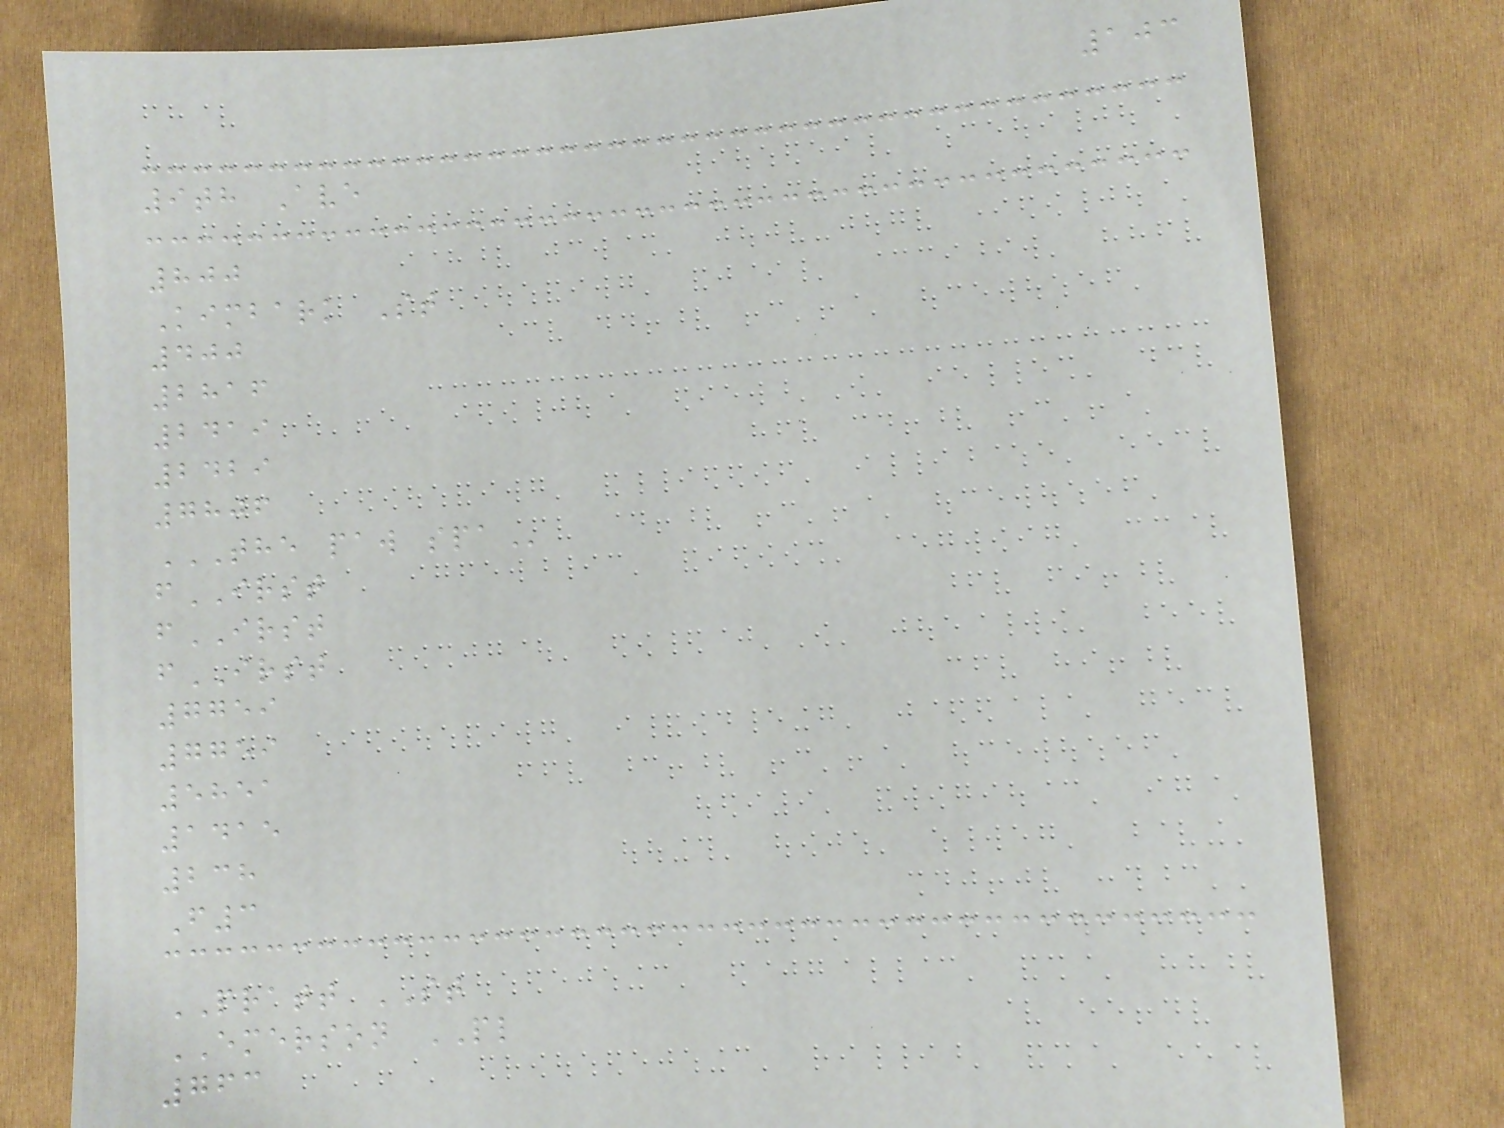103
9th Ave
800
Kimbark St
400
2816
2419
2429
7806
THE PAW SPA
fIRST
fIRST
fIRST
7759
7759
5851
1415
238
F3
PRATT ST
EMERSON PL
763
